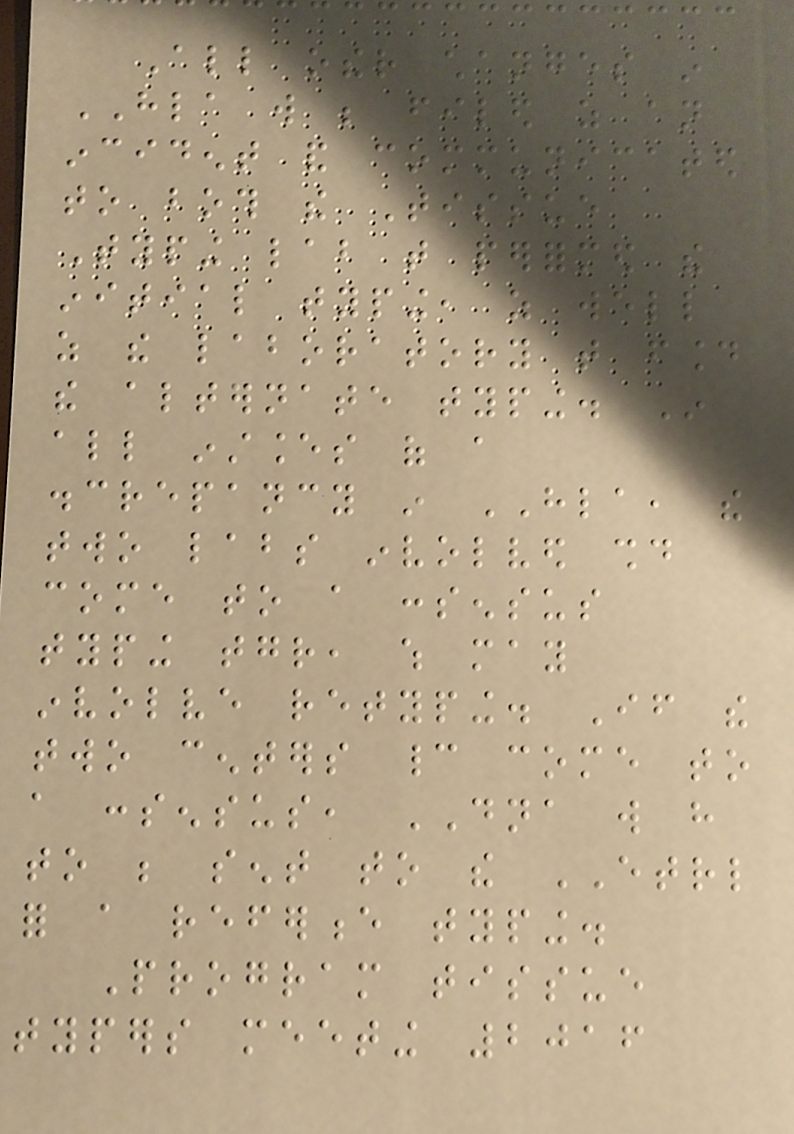All other changes in
HLA will be filed as an
incident and communicated
to both the Tissue
Typing lab that performed the
initial typing, as well
as the laboratory that found
the alternate typing. In
all instances of a
discrepancy in HLA, the
two labs involved should
come to a consensus
typing together, which may
involve retyping. If the
two centers cannot come to
a consensus, DNA will have
to be sent to the ETRL
for a reference typing.
Program tissue
typers meeting 2016
